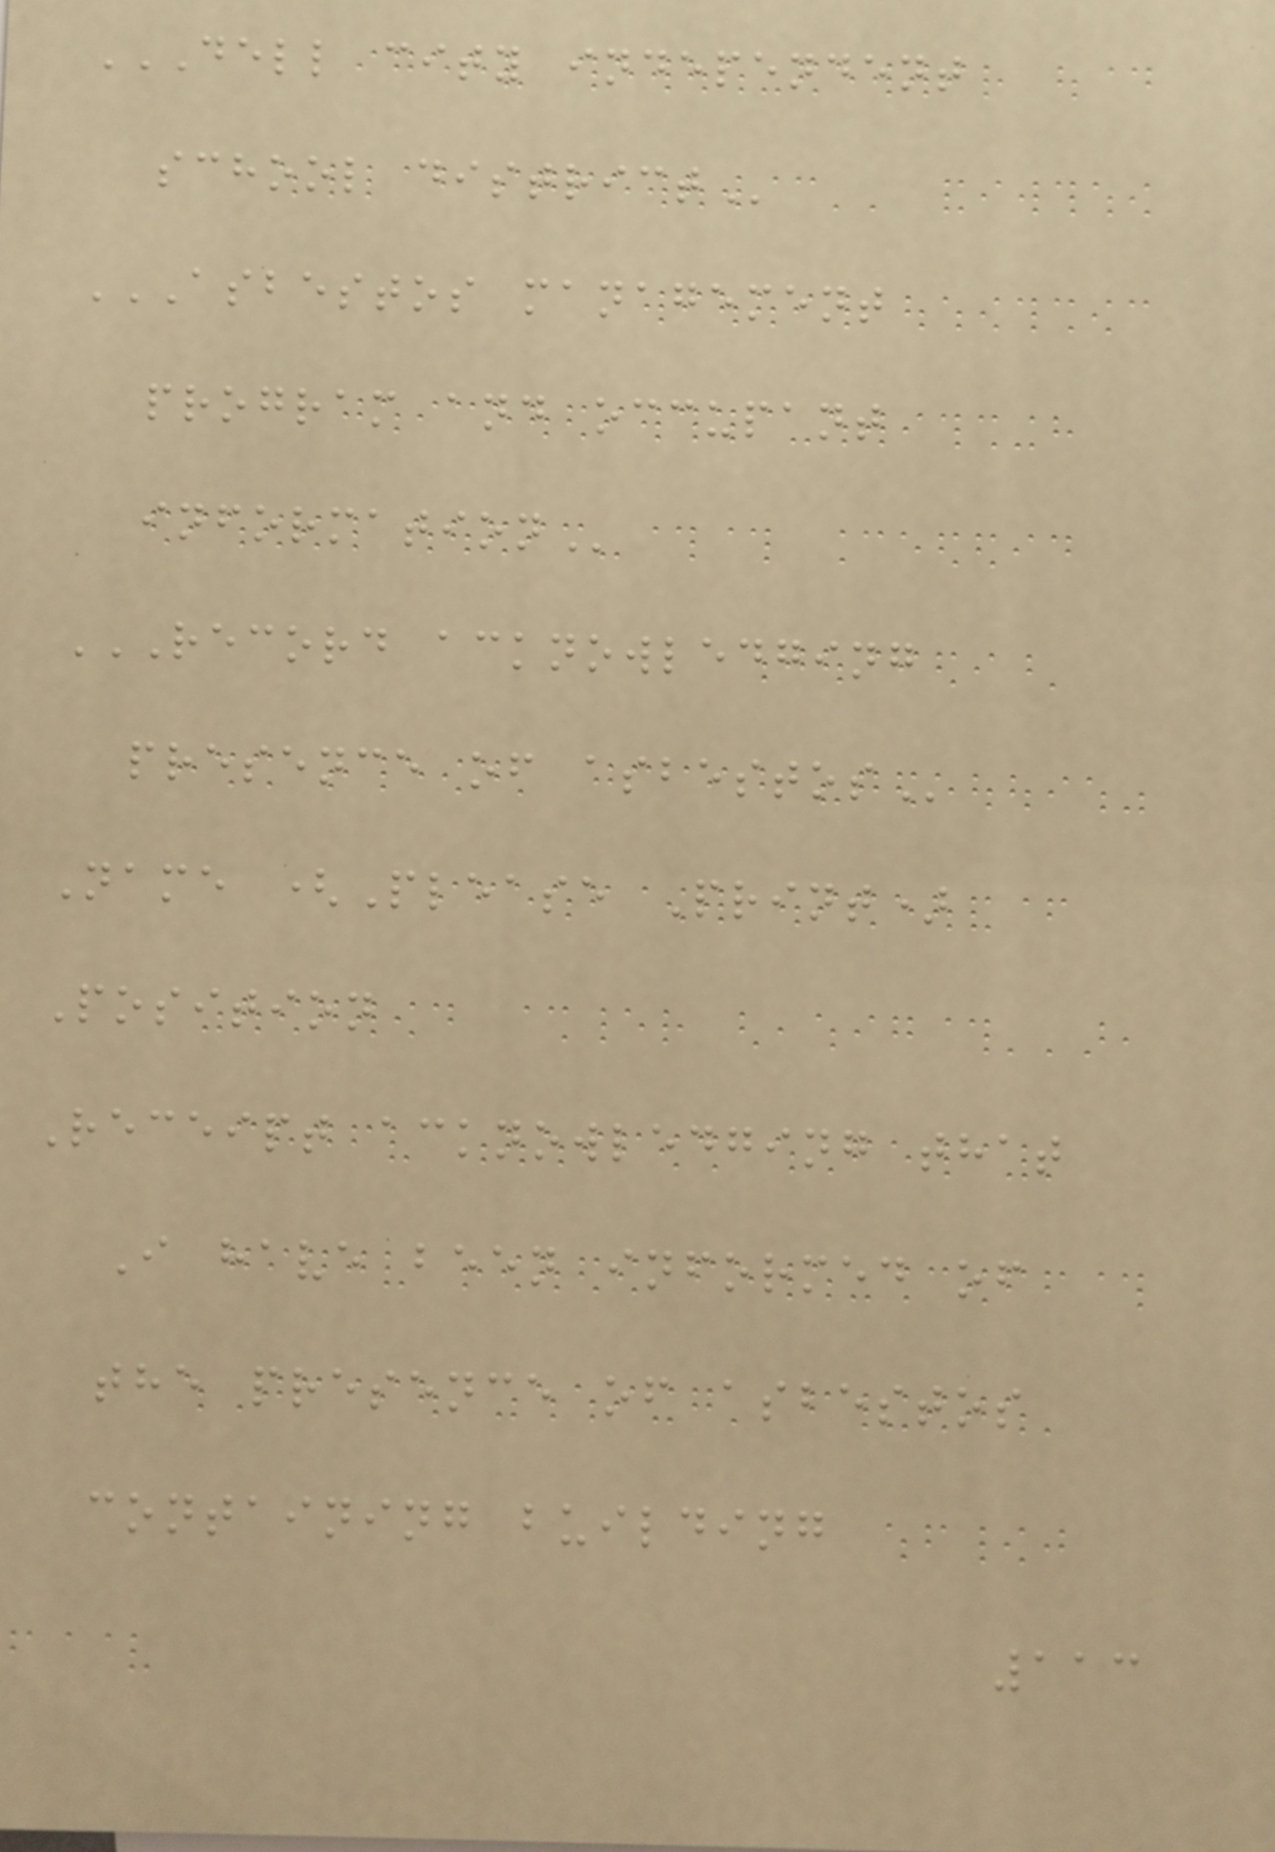DELL CITY INDEPENDENT
SCHOOL DISTRICT
ASBESTOS MANAGEMENT
PROGRAM AND OCCUPANT
INFORMATION
RECORD ACKNOWLEDGING
PRESENCE OF ASBESTOS
Name (Please Print)
Position
Receipt acknowledging that
I have been informed of
the presence of asbestos
containing building
113
